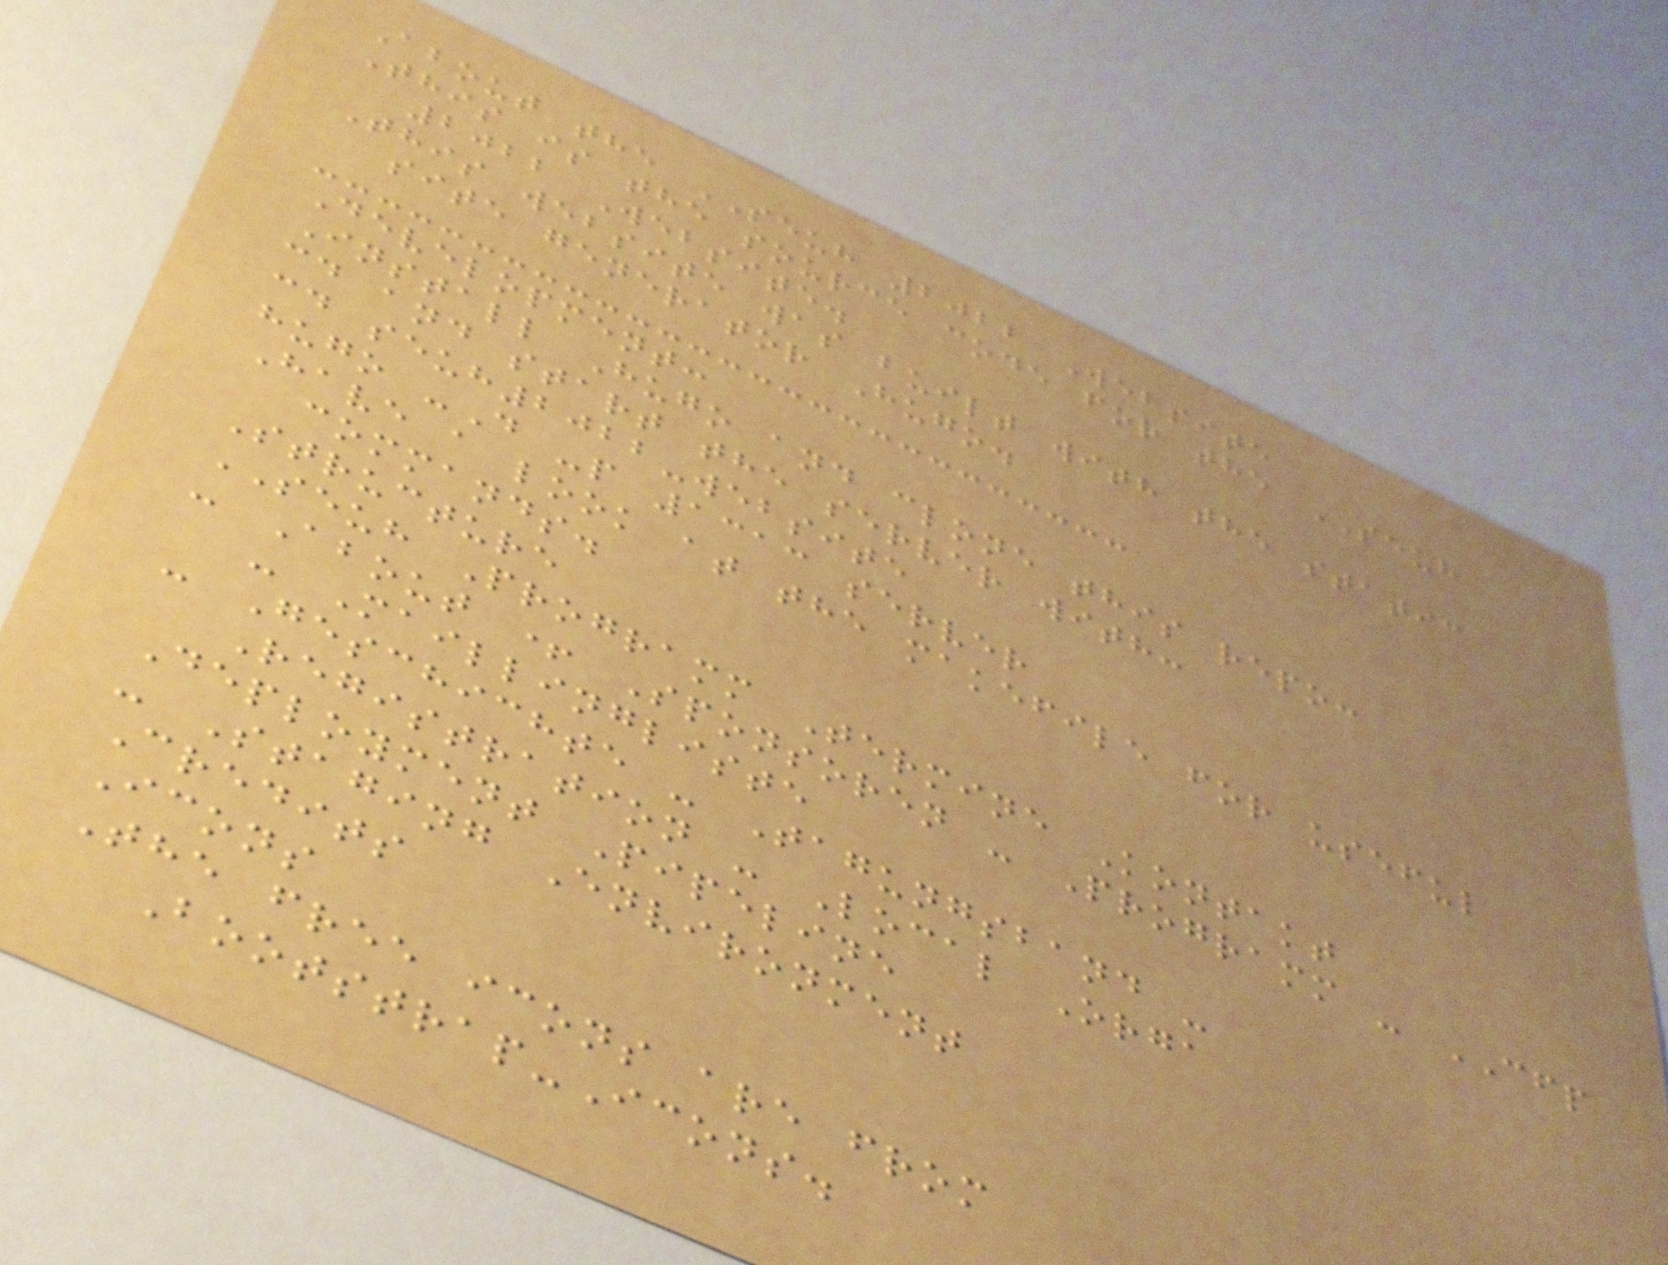About the SEUH 2022 Website
This is the source code for the SEUH
2022 Website.
This website was built with the static
site generator Hugo.
Development:
Install Hugo and clone this repo:
cd and start the server with:
cd seuh2022-website
hugo -D -p 1313 server
Have a look at the makefile for useful
commands.
Structure
SEUH Programm Termine Kontakt
- About + Sponsoren - Programm - CFP
- Maillingliste
- Geschichte - Tagungsband -
Registration - Local Orga
Deployment Pipeline
- Staging Environment
Credits
Icons
The free icons are from
Bootstrap-Icons.
